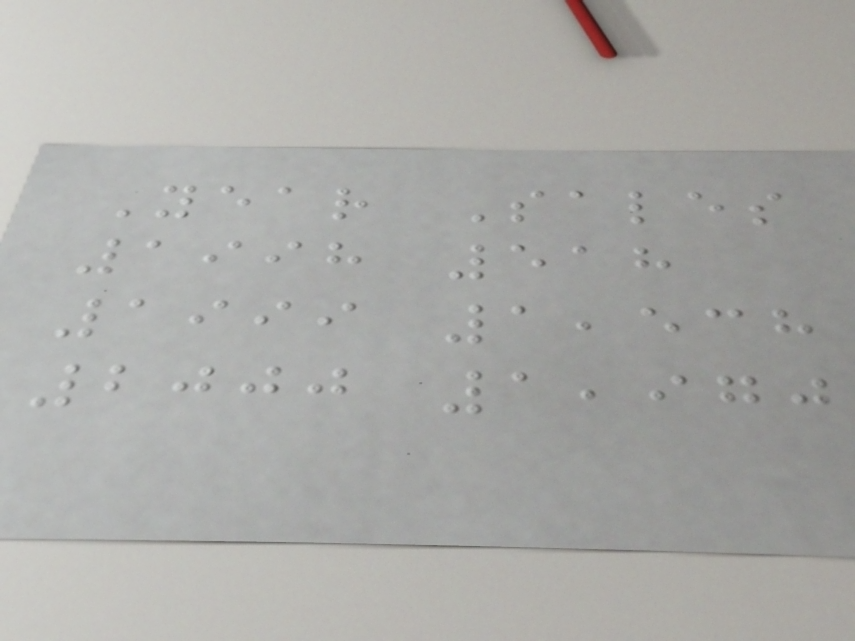Year Sales
1998 518
1999 1,538
2000 1,970
